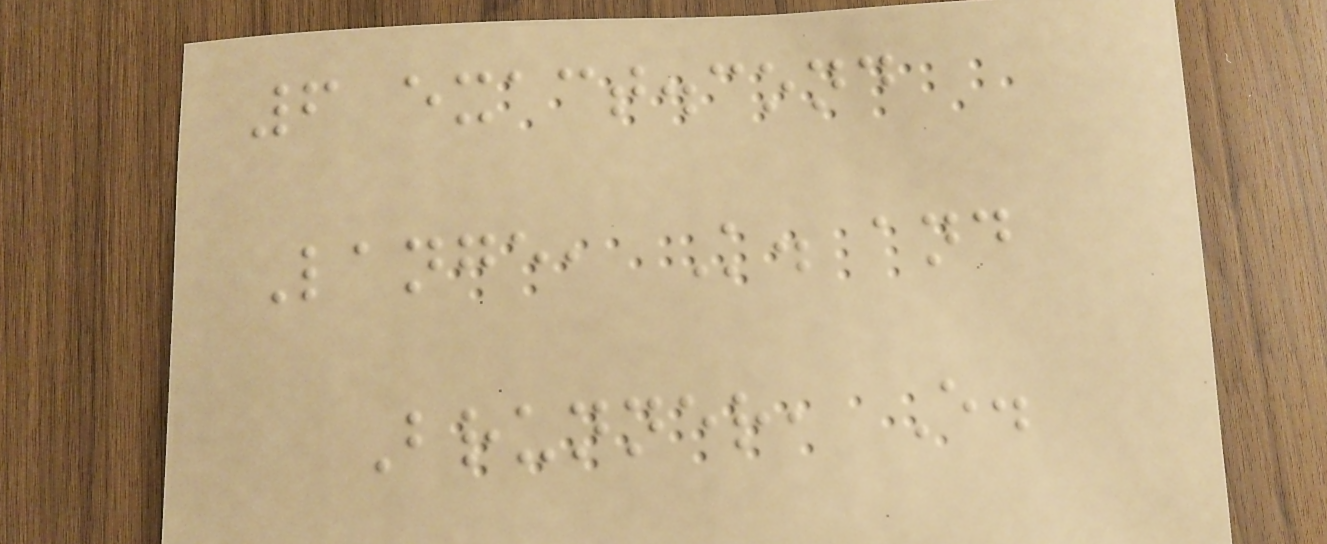6 exact.cond
Lange, K. and
Brunner, E.
